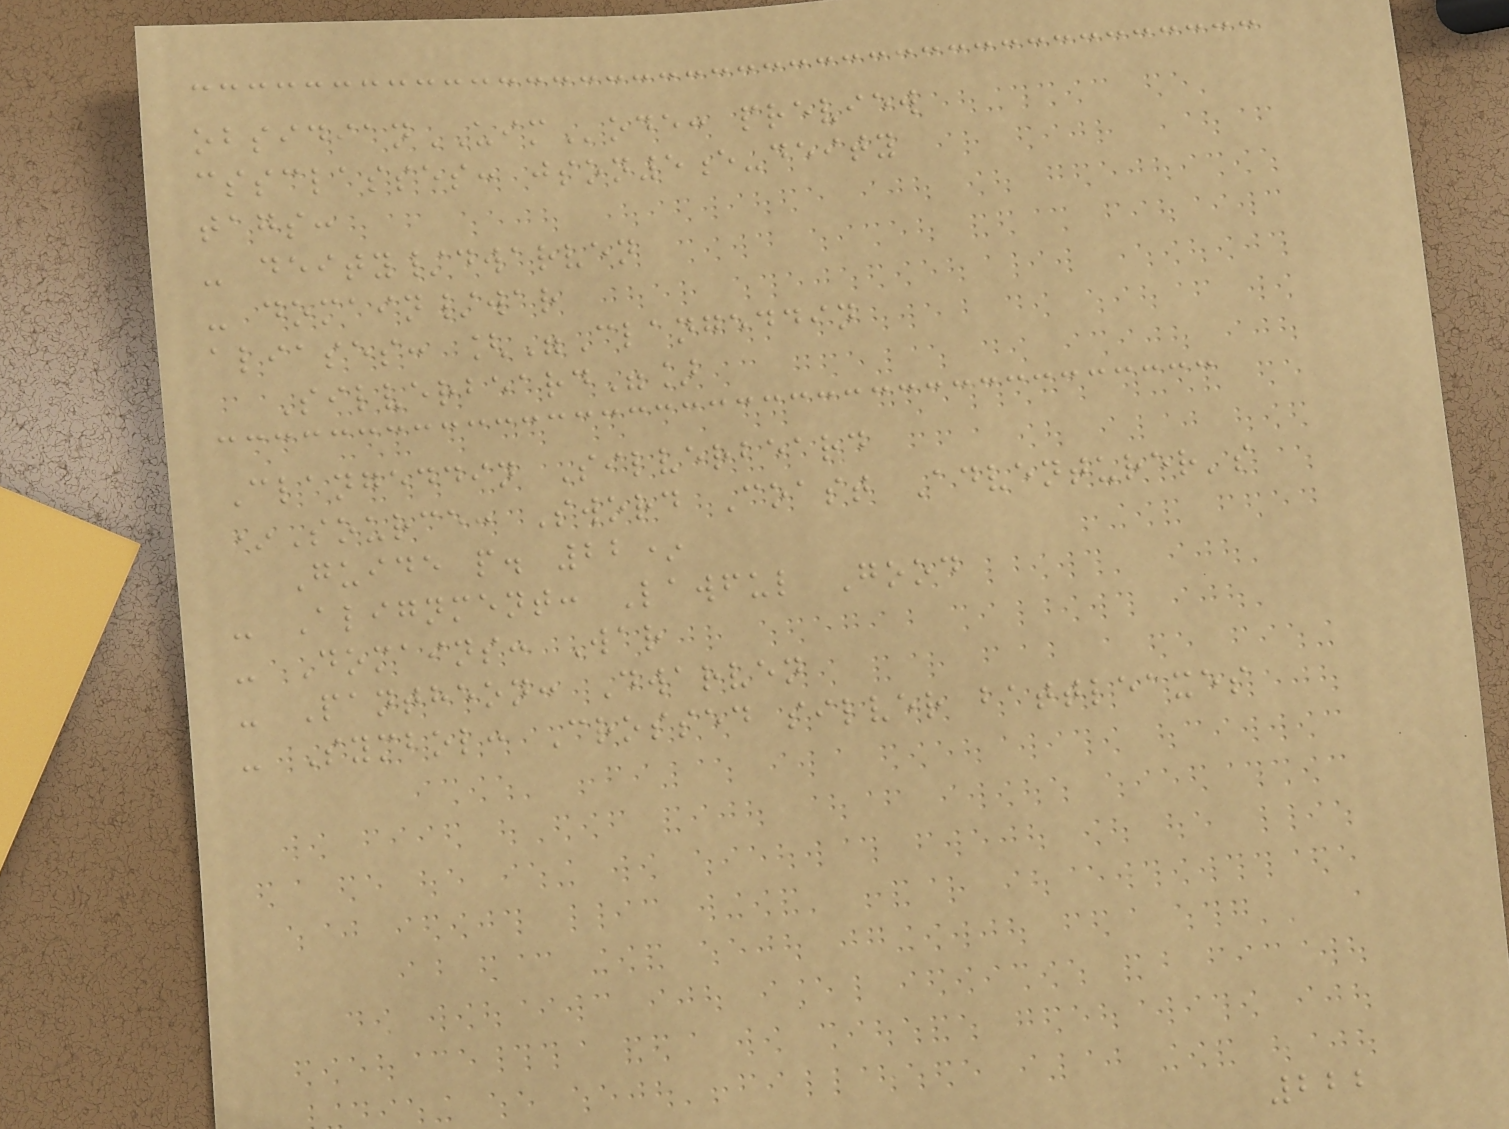obsidianUIMode: preview
cssclasses: json5e-deity
tags:
- deity/dwarven
- domain/war
aliases: ["Clangeddin
Silverbeard"]
Clangeddin Silverbeard
*Source: Sword Coast Adventurer's
Guide p. 22*
- Alignment: Lawful Good
- Domains: War
- Pantheon: Dwarven
- Symbol: Crossed silver battleaxes
222
